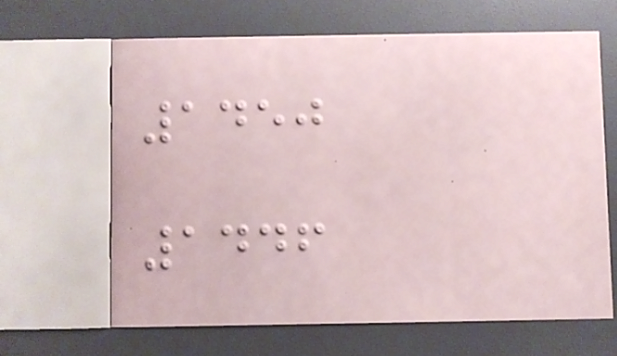1450
1446
